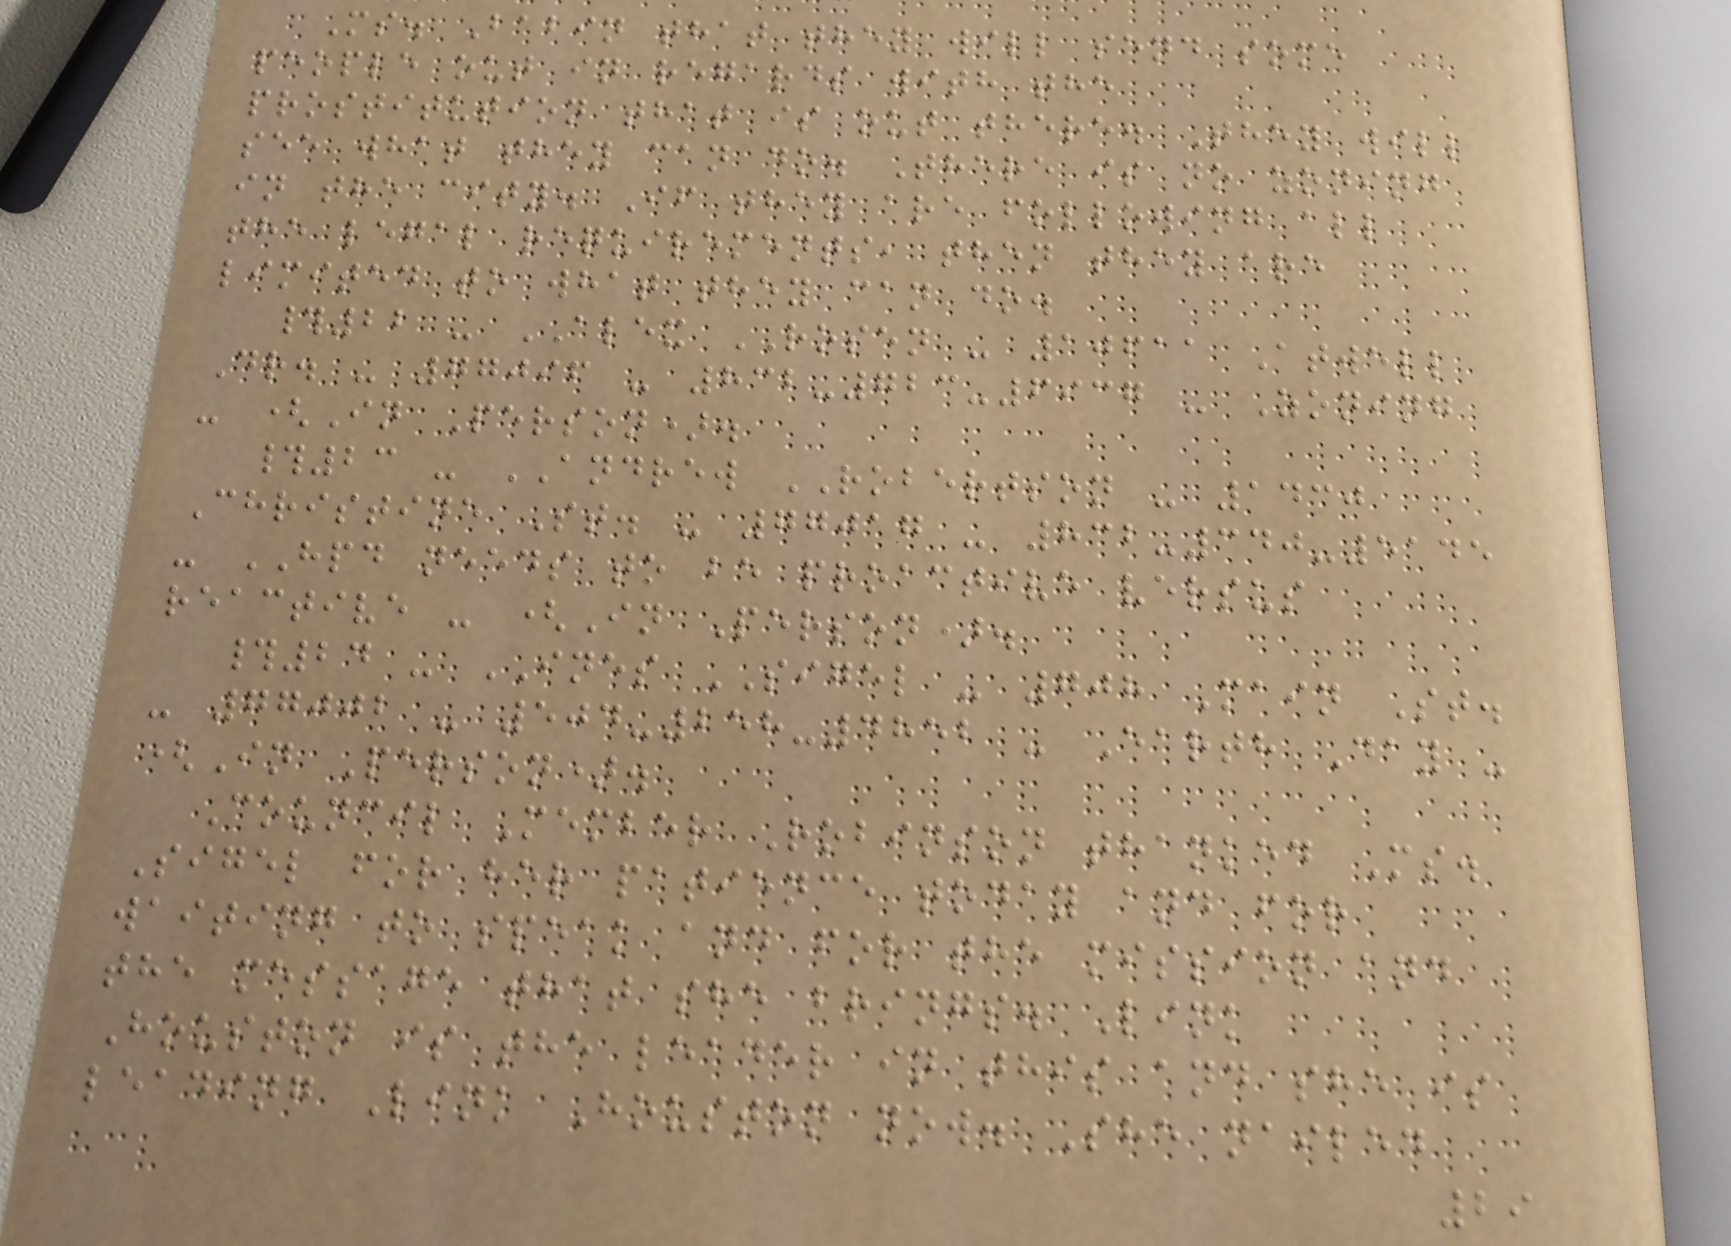Ms. Babin that they will send some
people out in regards with the
prostitution that is out there. They will
see what they can do. There is no zoning
in the city. If they are following all
the legal requirements, then they are
limited to what they can do.
#22 - ALEX ROSEN - 10611 Atwell
Dr. - 77096 - 832-723-6937 - Zoning
- (In Person).
#23 - ANDREW ROBERTSON - 1430
Christine St. - 77017 - 832-340-5145
- HPD needs to be proactive versus
reactive - (In Person).
#24 - INES SIGEL - 708 Main St.
- 77002 - 504-258-4852 - Earth Day -
(In Person).
Council Member Robinson thanked Ms.
Sigel for her patience today and for
waiting to speak and for the mission and
the message that she brings. Link
Houston is the leader in this and she is
leading Link Houston now. She nailed
29
